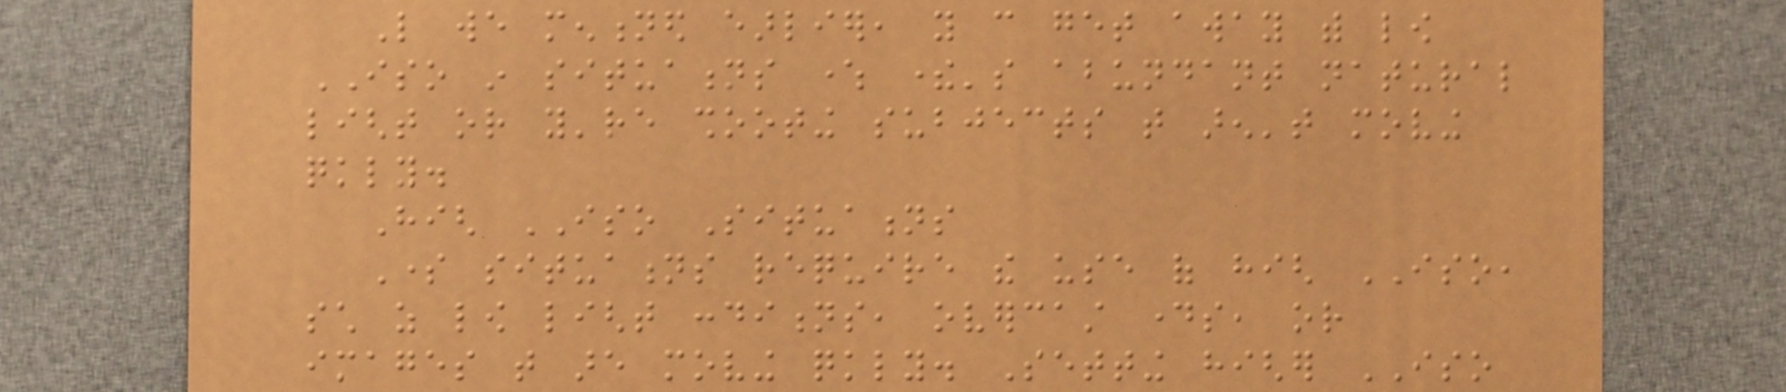Like we mentioned earlier, you can get away with low
ISO in situations where there's abundant natural
light or you're shooting subjects that aren't moving
quickly.
High ISO Situations
Some situations require the use of high ISO,
such as low light conditions, overcast days, or
images that are moving quickly. Setting higher ISO
